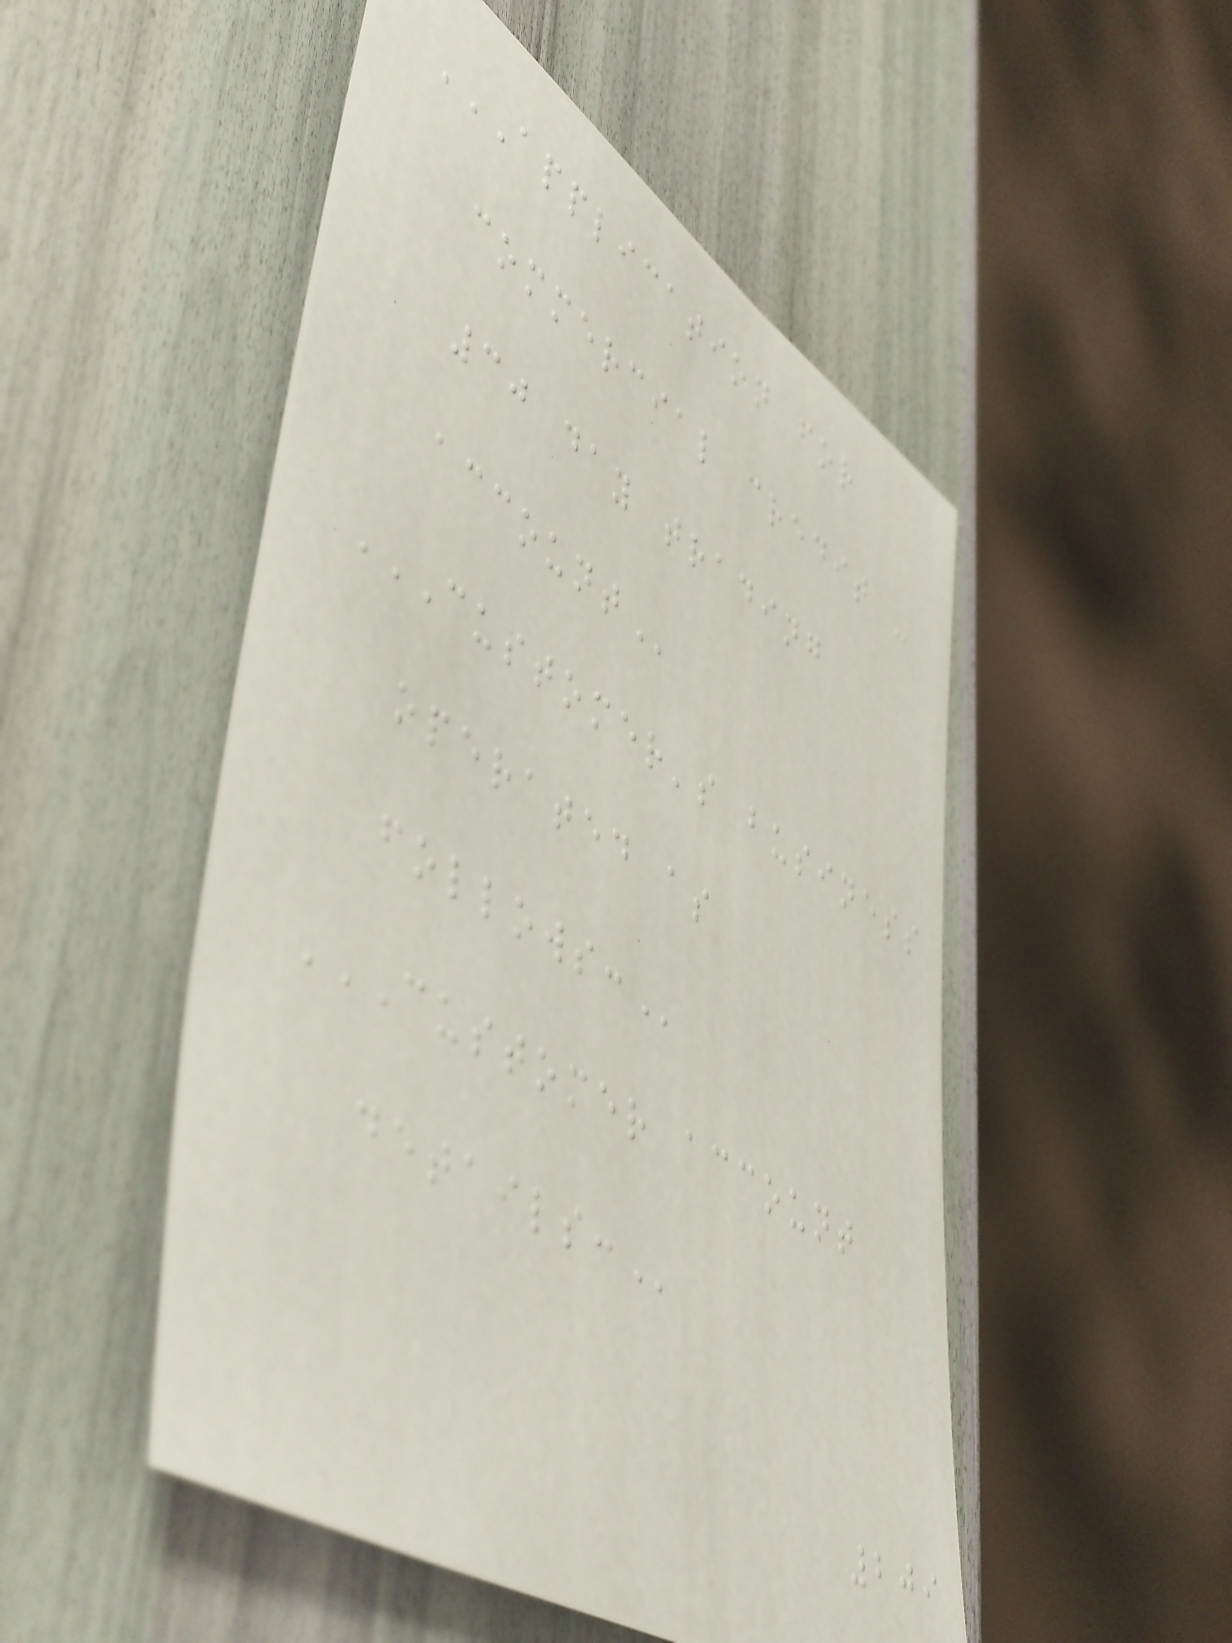APPLICATION FOR
COMMERCIAL CREDIT -
30 DAY TRADING
ACCOUNT
CUSTOMER'S BUSINESS
OPERATED AS
FOLLOWS:
CUSTOMER ACCOUNT
DETAILS:
209
